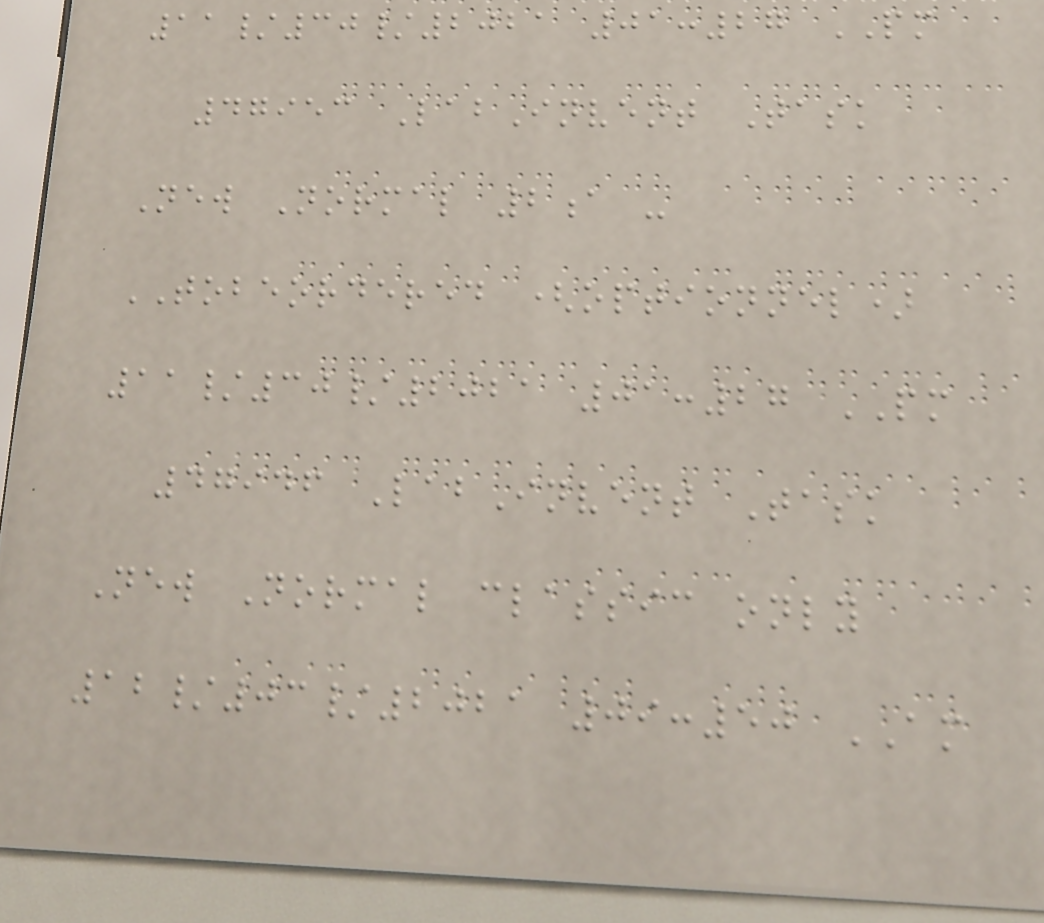11/30/2021 01:27 PM
47953 LabInvent Task
New Normal 2a -
TOBEORDERED (optionnel)
11/30/2021 01:27 PM
47946 LabInvent Task
New Normal classic only
12/03/2021 09:50 AM
